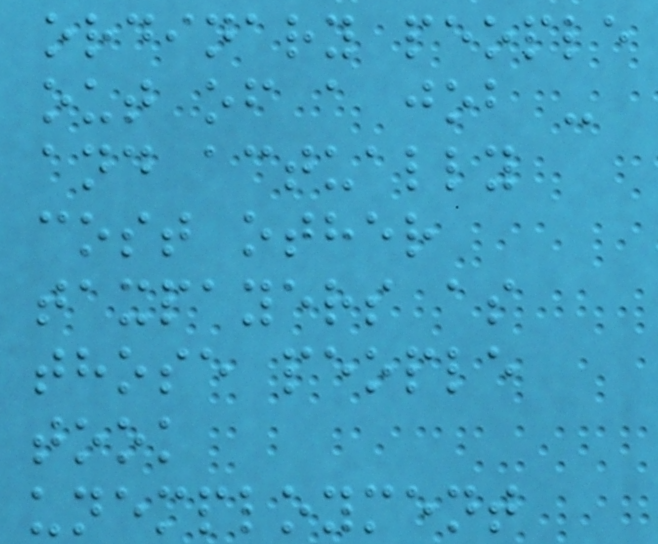ordinary people
out of a job -
and actually
cost other
taxpayers as
those people
took
unemployment
